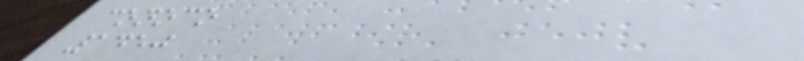conoco
1450
